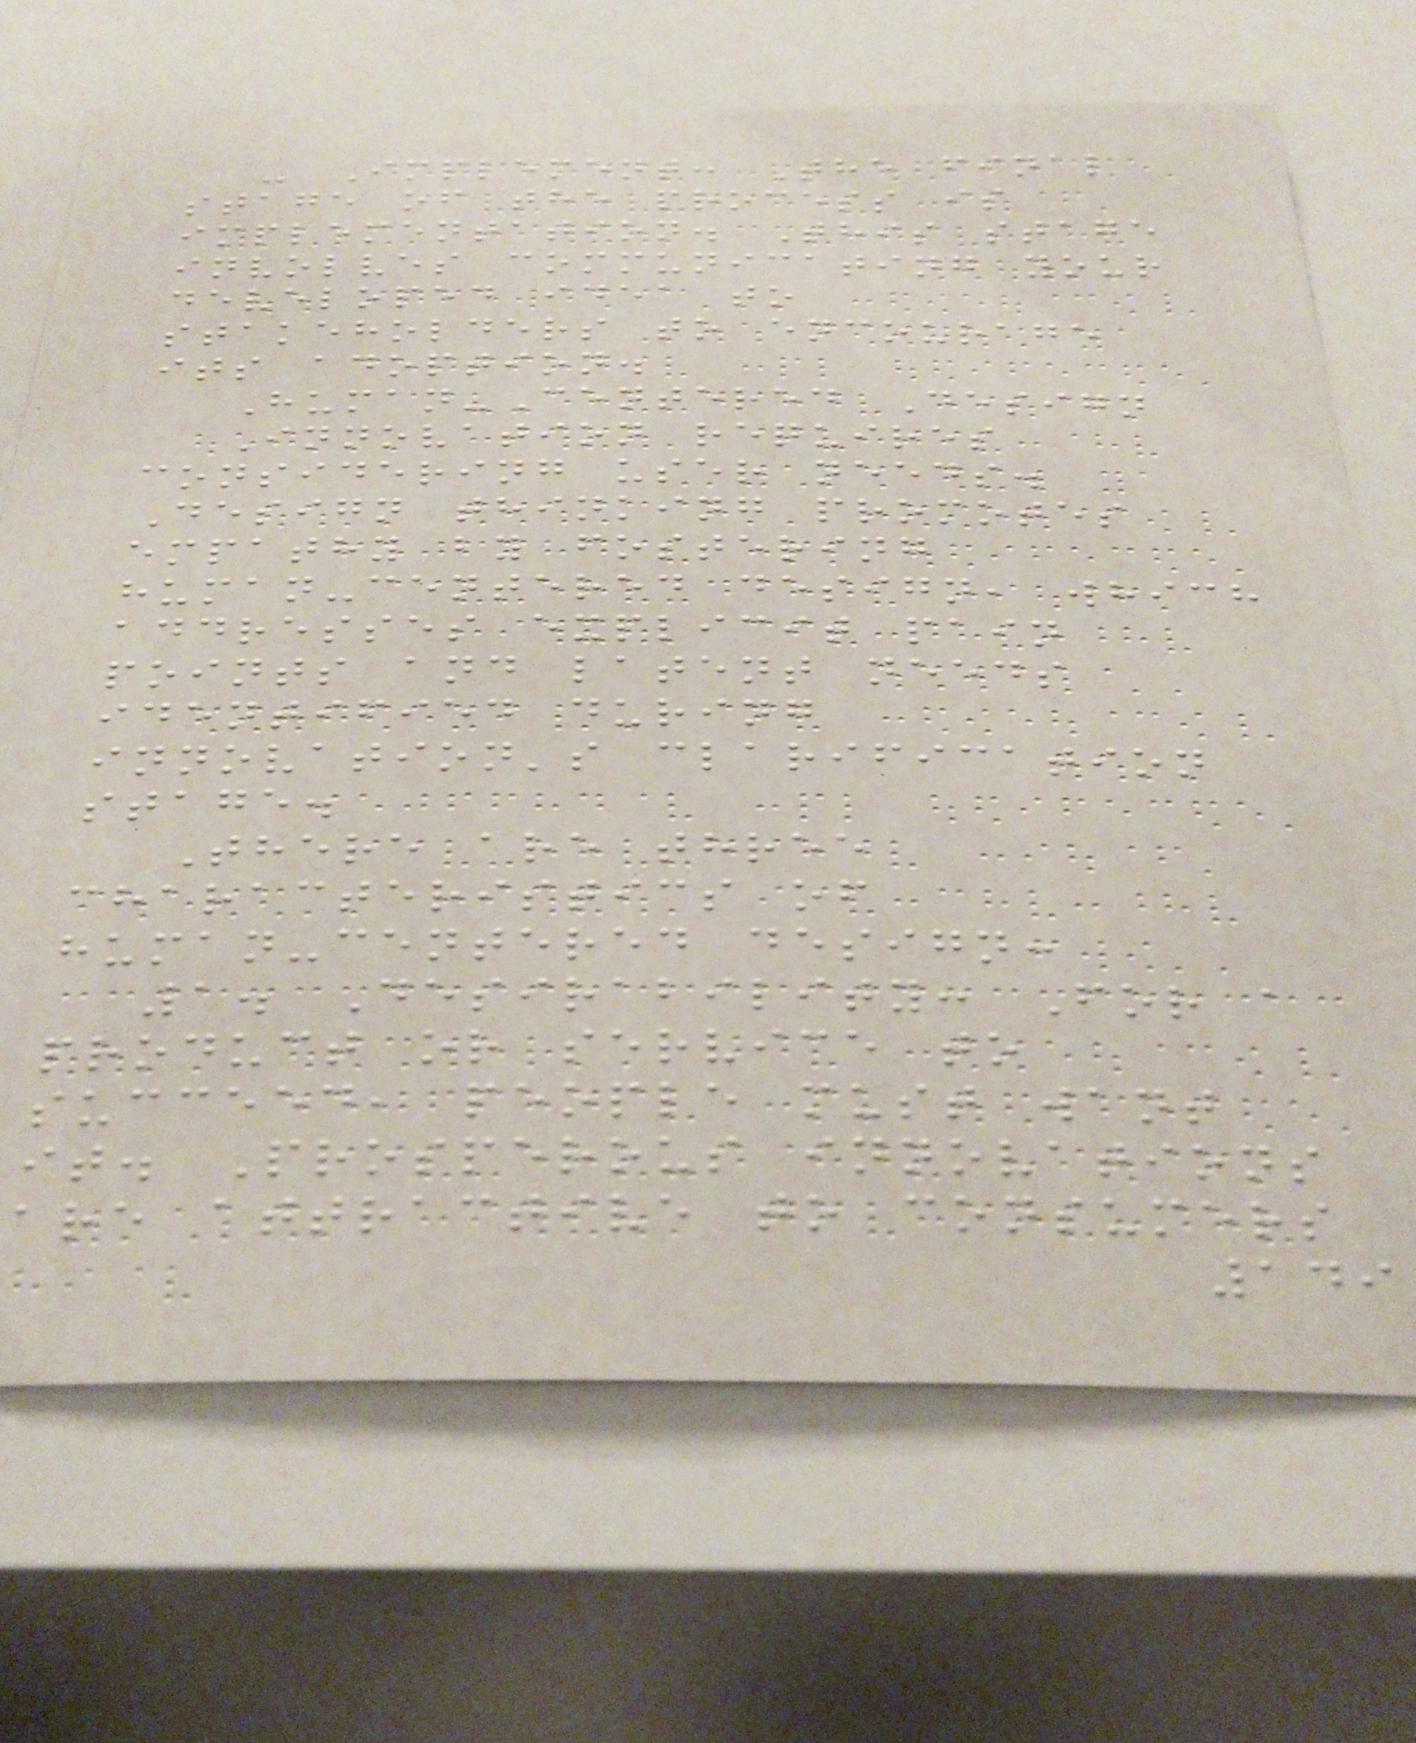- Implement: The final
stage of the process is
implementation. This stage
involves communicating your
developed idea to
stakeholders to encourage
its adoption.
Human-Centered Design
Innovation requires
considering user needs.
Design thinking promotes
empathy by fostering
human-centered design, which
addresses explicit pain
points and latent needs
identified during
innovation's clarification
stage.
There are three
characteristics of
human-centered design:
1. Desirability: For a
product or service to
succeed, people must want
it. Prosperous innovations
are attractive to consumers
149
